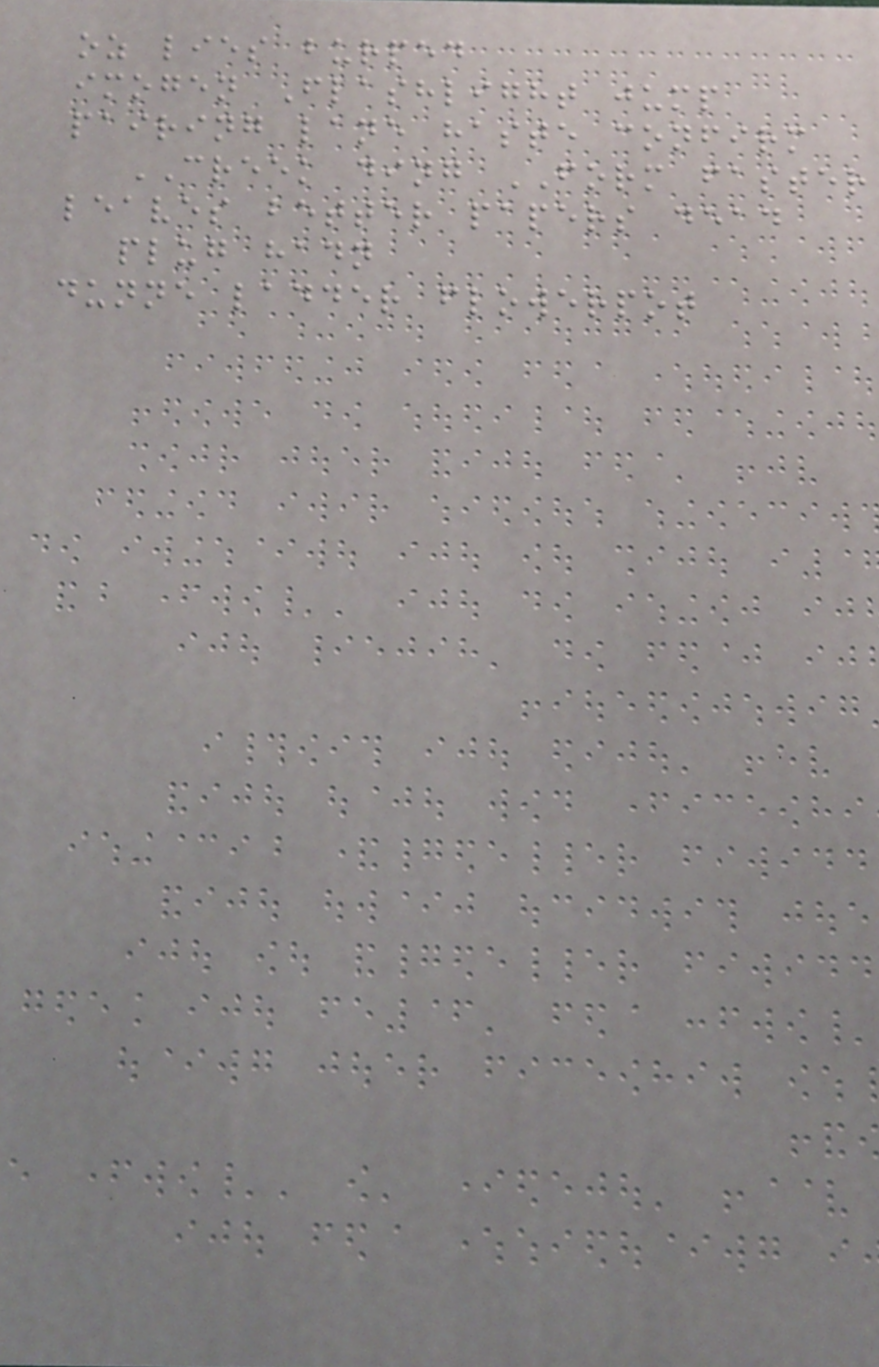oz lies burped
imogen Flashlight jump
pairing lane haste confirm
CREEK ding FORM faster
leaves better papers dead
plug hadn
dunne ladder flowerpot
